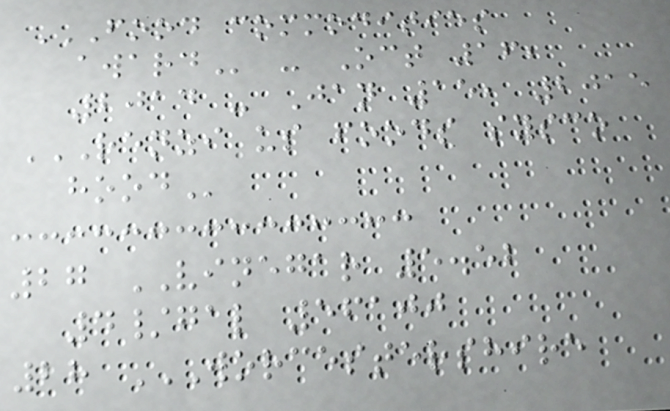FOOD COMMODITIES
AWARD - Oct 16,
2014 - Jan 15, 2015
RENZI US FOODS SYSCO
HOOD
27 VINEGAR 5.52
4/gal 56100
28 WORCESTERSHIRE
